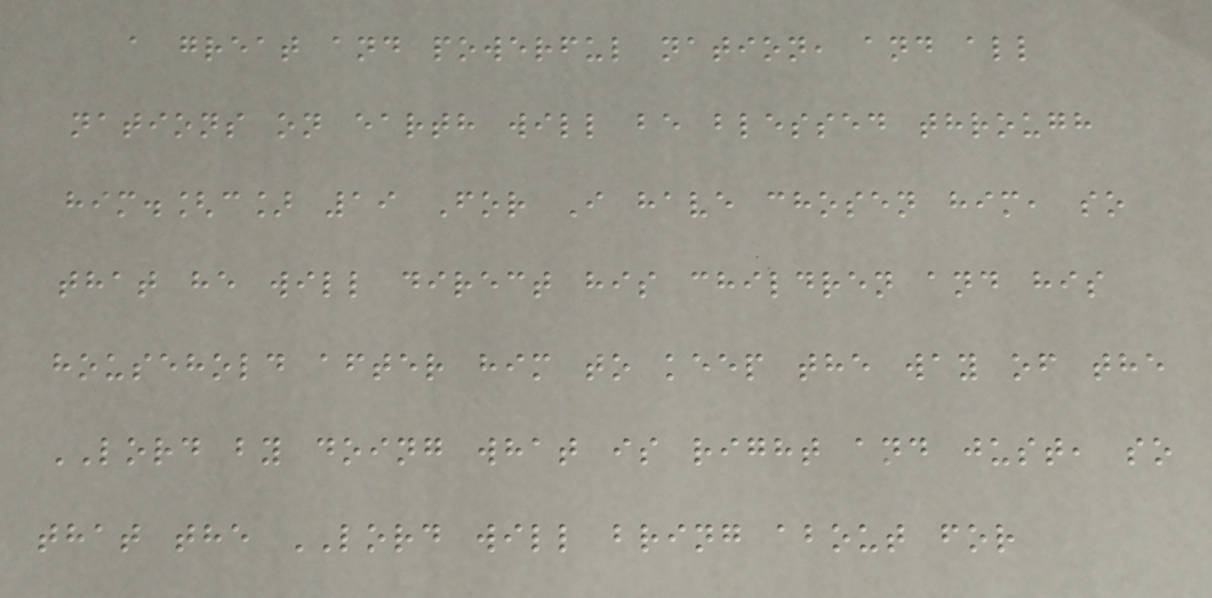a great and powerful nation, and all
nations on earth will be blessed through
him.[c] 19 For I have chosen him, so
that he will direct his children and his
household after him to keep the way of the
LORD by doing what is right and just, so
that the LORD will bring about for
